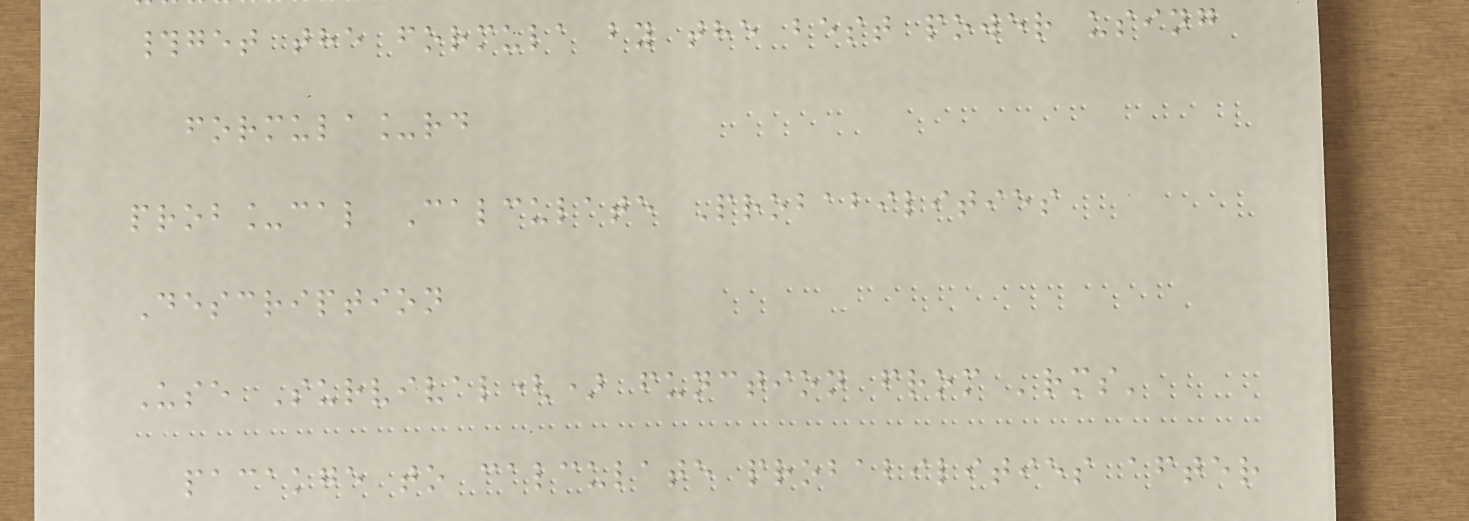#get the formula by the best power using
formula_rd
prob_cal Calculate Probabilities
Description
Use Survival() function from 'rms'
pacakge to calculate probabilities after
